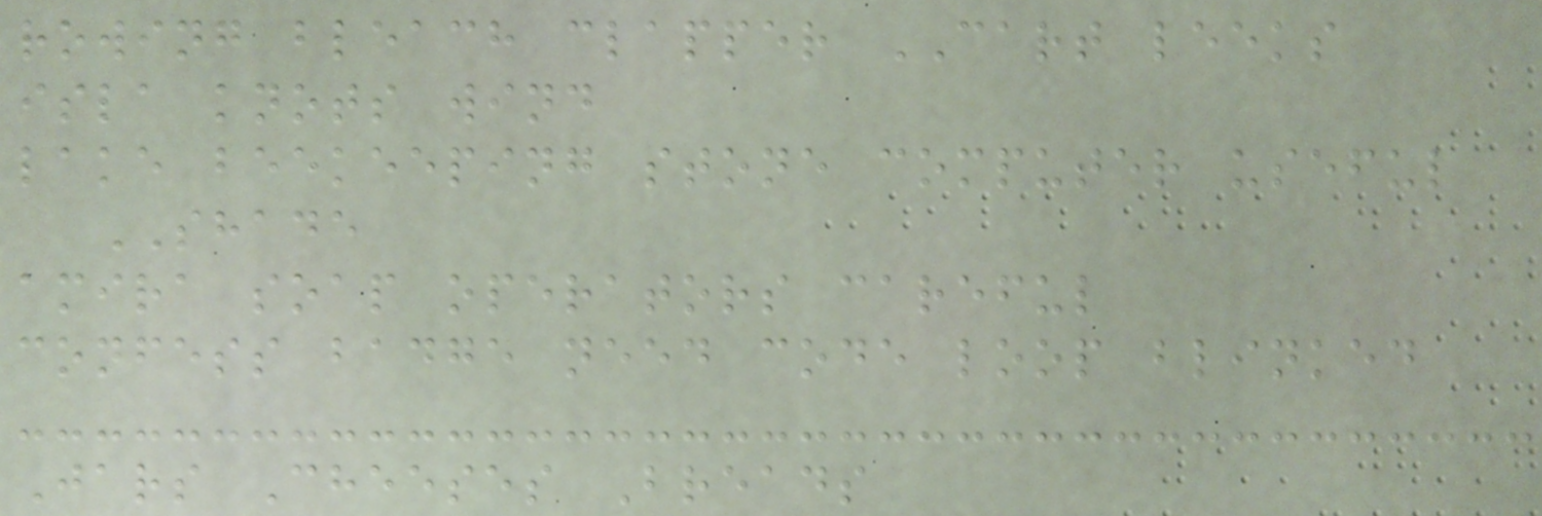rowing bleach clapper CART leeks
isla knots wind
lake beekeeping stone computer useful
SHADE
amira soap operators careful
confess badge need code loop blinked
Jars Cheeses Breads
